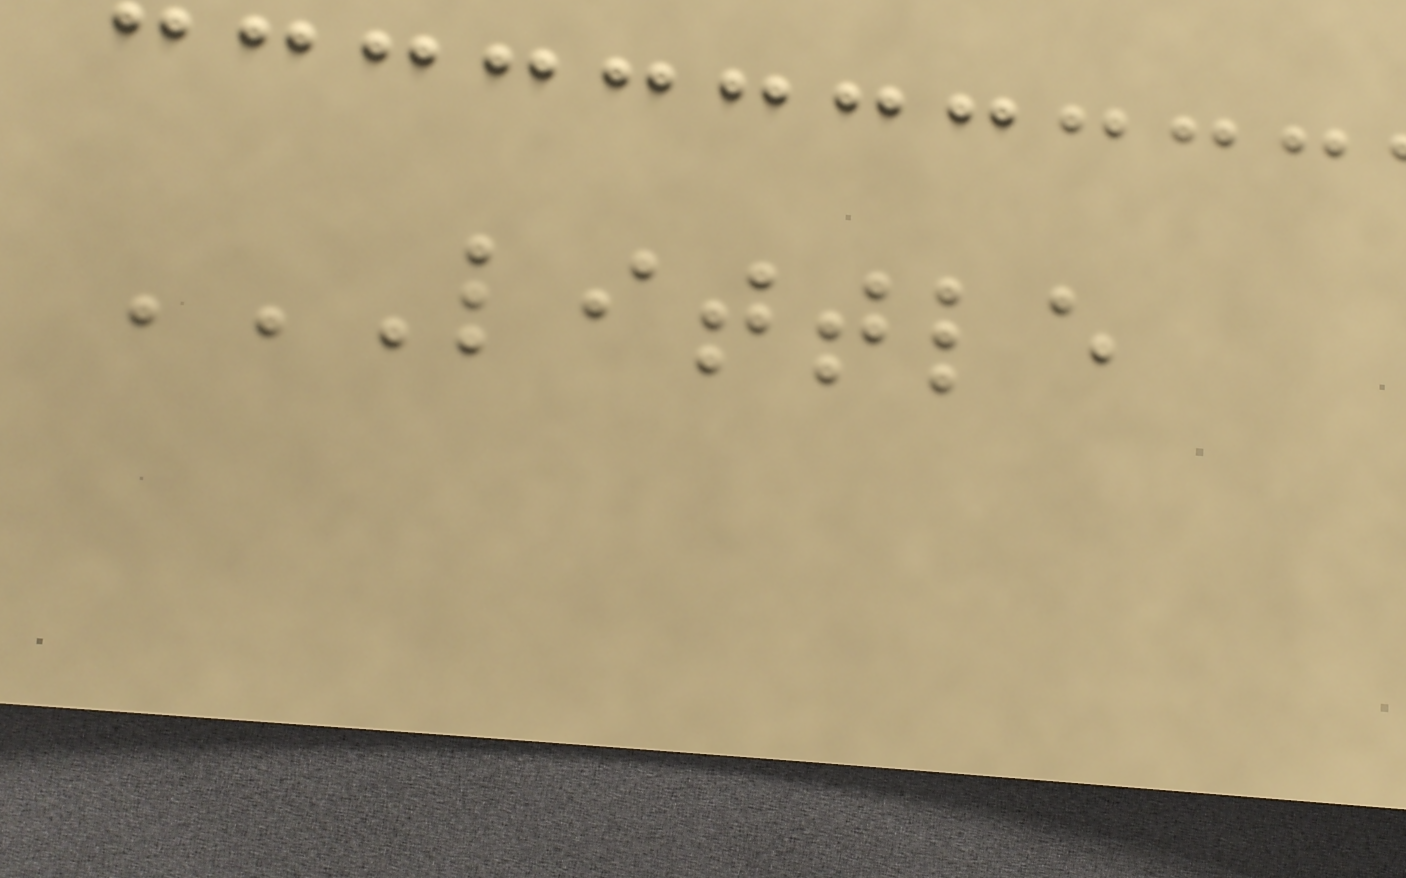LITTLE
